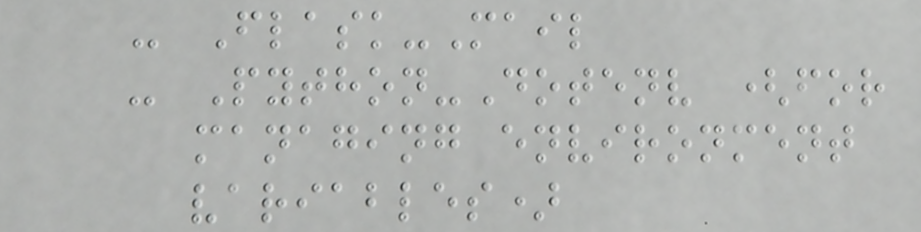- Flask-Mail
- Python-Dotenv (for
managing environment
variables)
